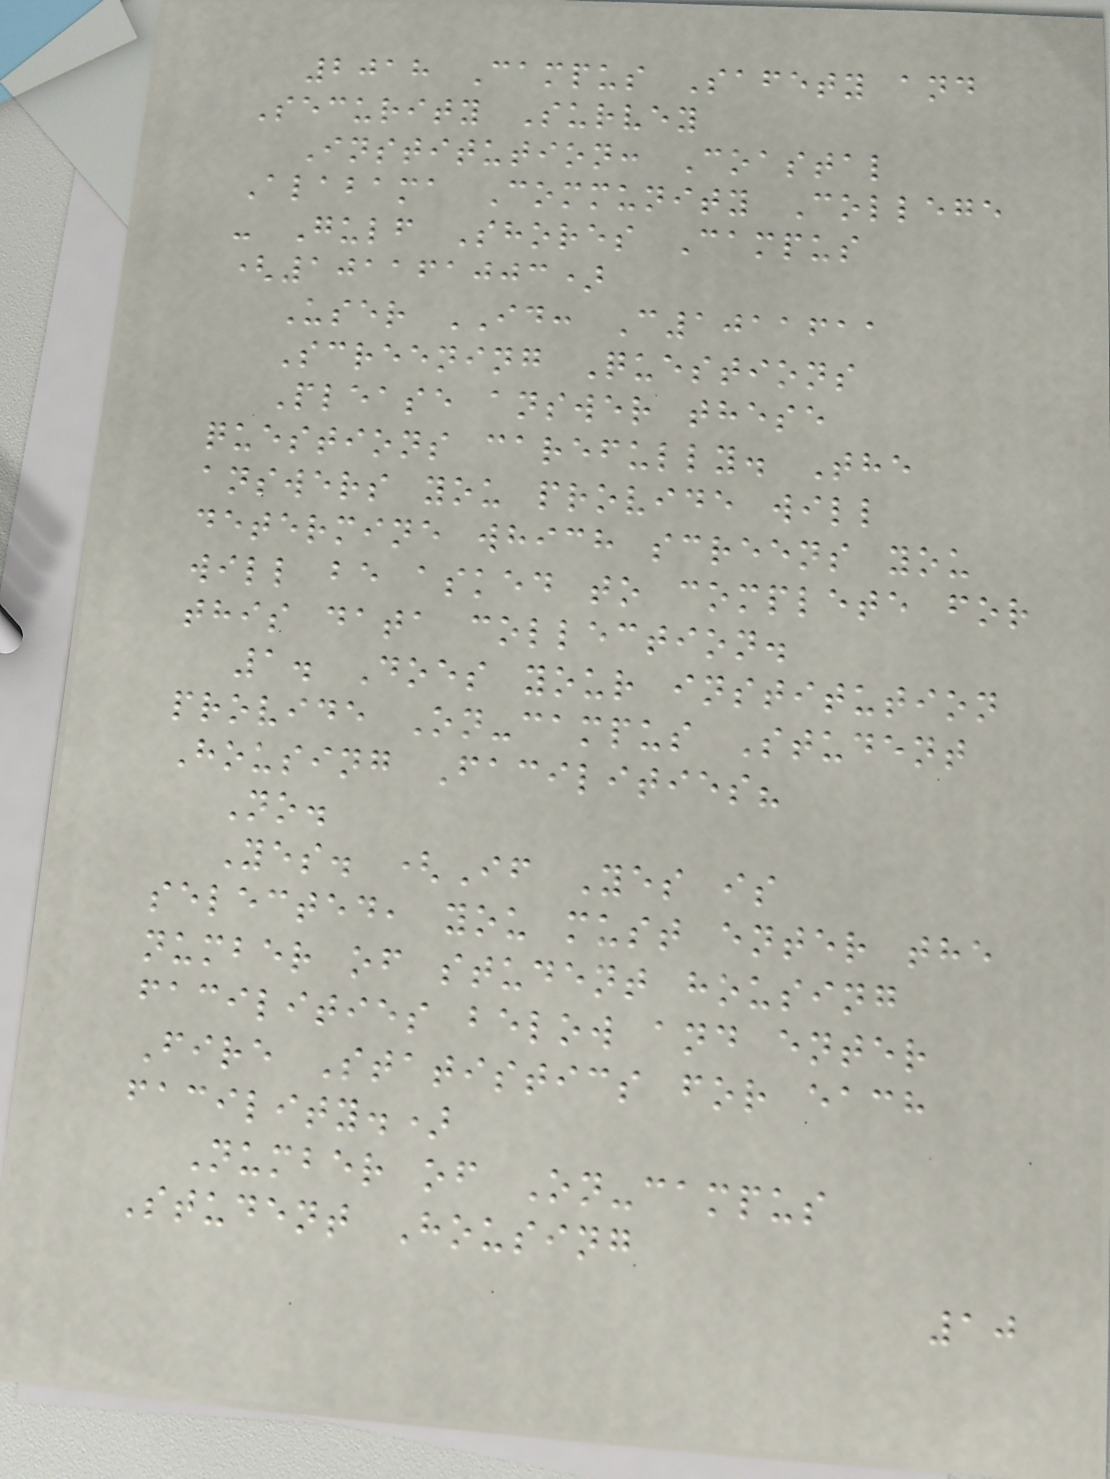2018 Campus Safety and
Security Survey
Institution: Coastal
Alabama Community College
- Gulf Shores Campus
(101161003)
User ID: C1011611
Screening Questions
Please answer these
questions carefully. The
answers you provide will
determine which screens you
will be asked to complete for
this data collection.
1. Does your institution
provide On-campus Student
Housing Facilities?
No.
Yes. (If Yes is
selected, you must enter the
number of student housing
facilities below and enter
Fire Statistics for each
facility.)
Number of On-campus
Student Housing
10
